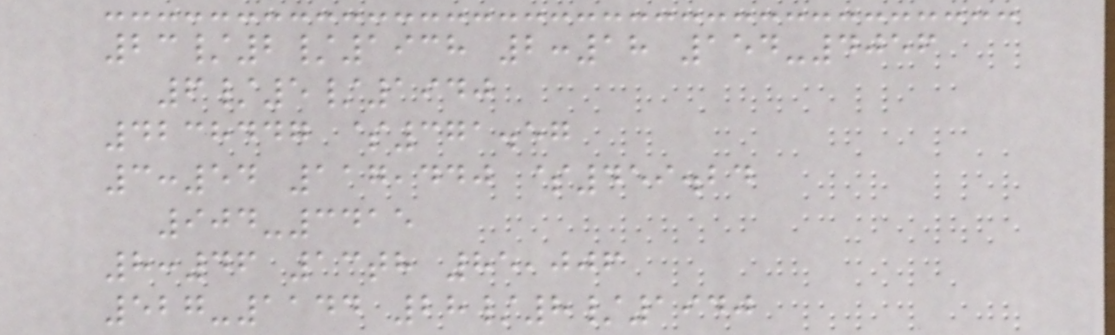23/2/1938 2:18 154-4056
6/5/1940
4238447 $371.57
3:54 117,440 $459.24
904-3415
8:46 13th 85,006
527-1144 28/8/1940
